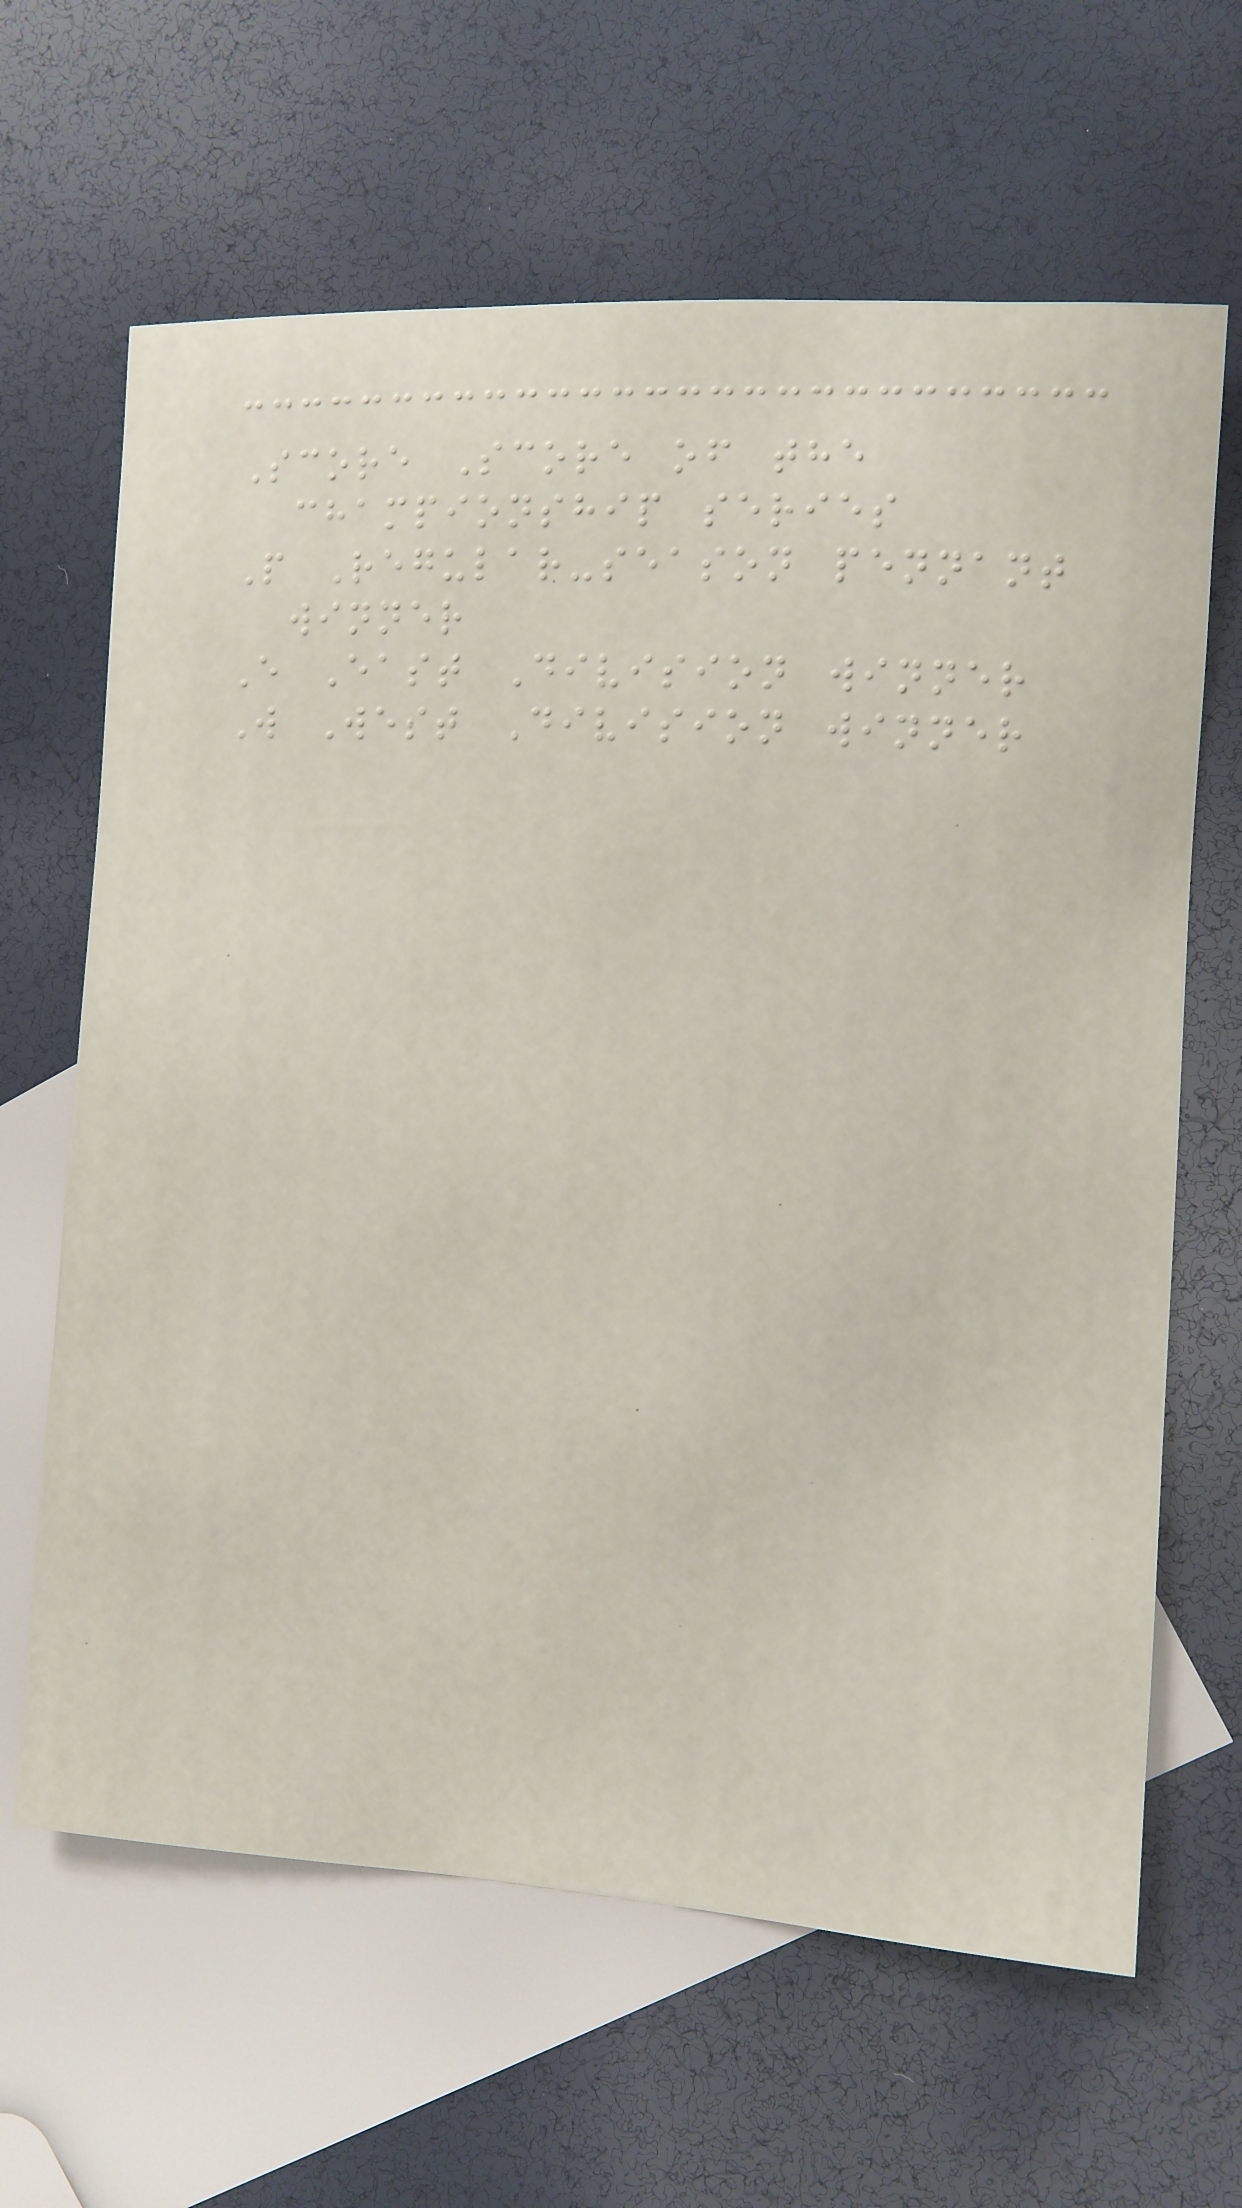Score Score of the
championship series
P Regular-season pennant
winner
E East Division winner
W West Division winner
